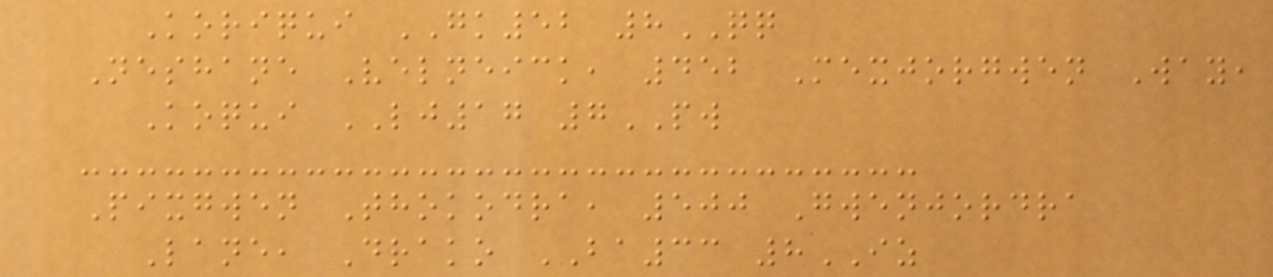Koriqui GK52 8QQ
Neshane Velneick, 452 Mexjorgwen Way,
Koqui LJ17 7PW
Pixgwen Thokodra, 500 Gwenjordra
Lane, Drako BA33 8IZ
